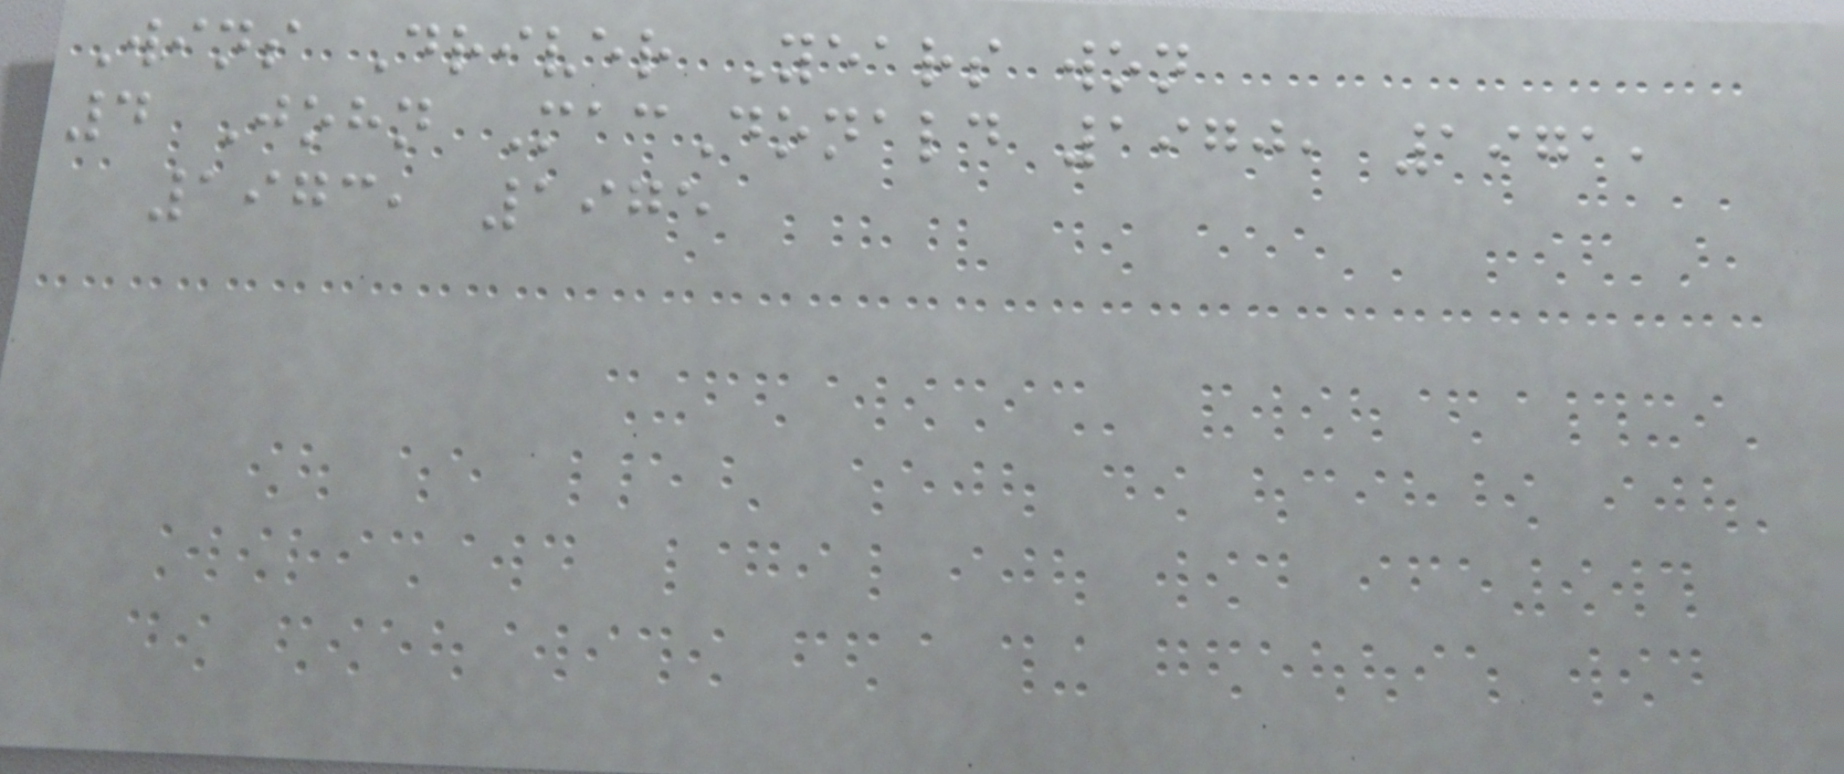Wins Driver Years won
4 John MacDonald 1970, 1971,
1973, 1975
